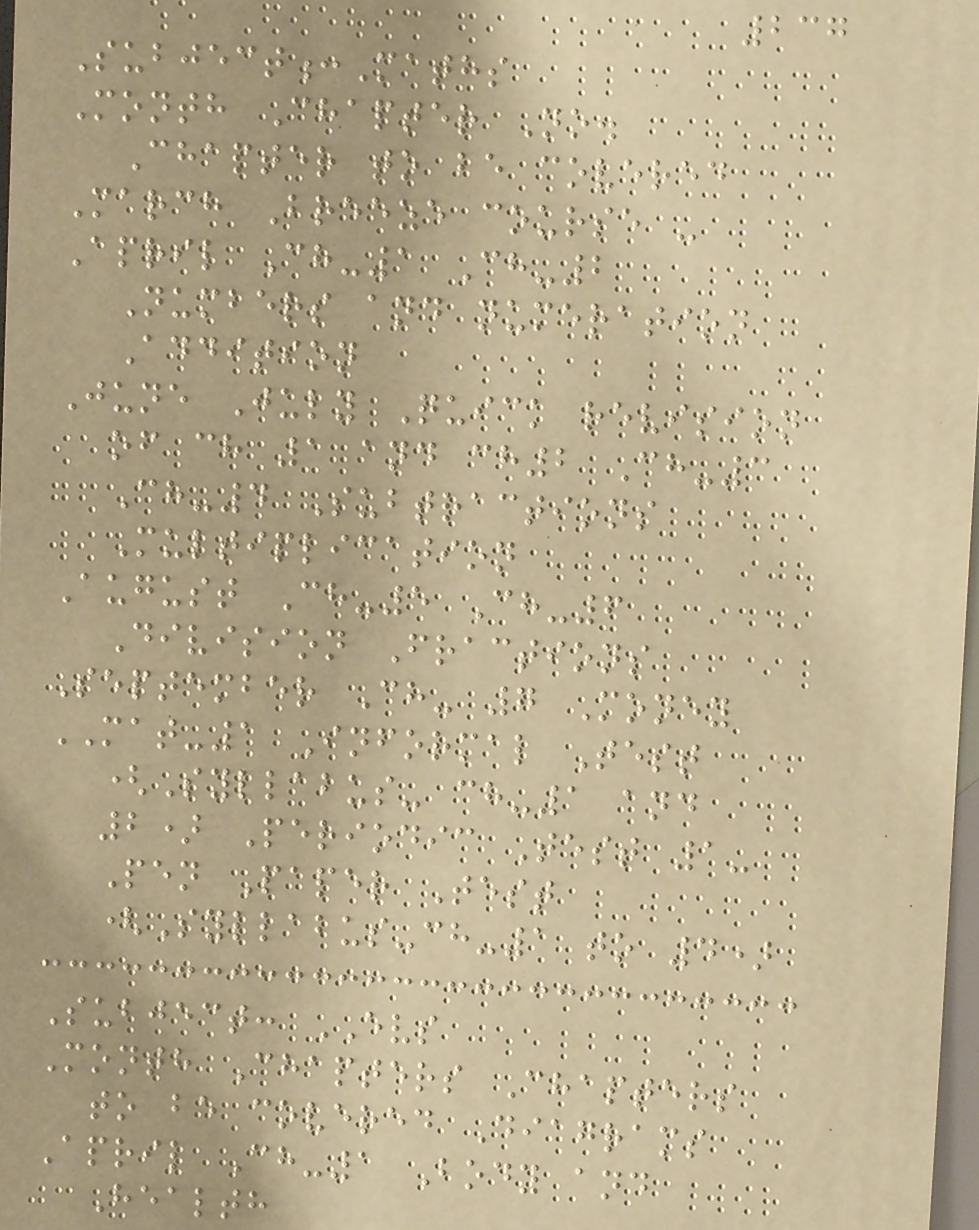237
Subject:Maths
Month Chapter No.
Chapter to be covered
March Breeze course -
April Ch-1 Ch-2
Numbers and numeration
Addition
June July Quick revision
of ch 1 and ch2 Ch-3
Ch-4 Subtractions
Multiplication
August Ch-5 Ch-6
Division Fractions
September Ch- 7 Money
MAT-1 Informal Test
(Syllabus- ch-1 and
2) Periodic Test 1-
Pen Paper Test
(Syllabus-ch-1 to 4)
Subject: EVS
Month Chapters Chapters
to be covered Diagrams
April Ch-1 Body and
Health
